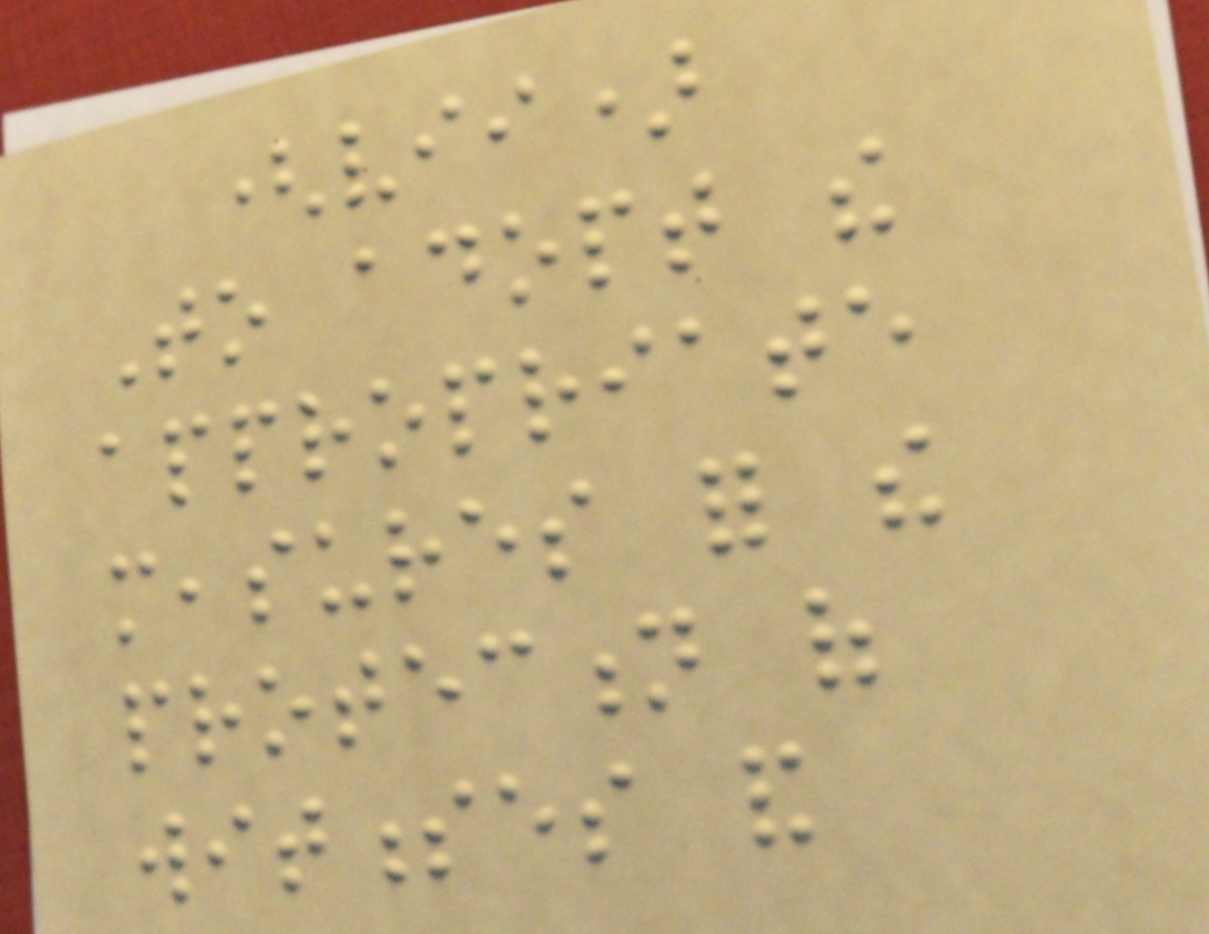(vii)
To adopt the
appropriate
measures for the
protection of
witnesses and
